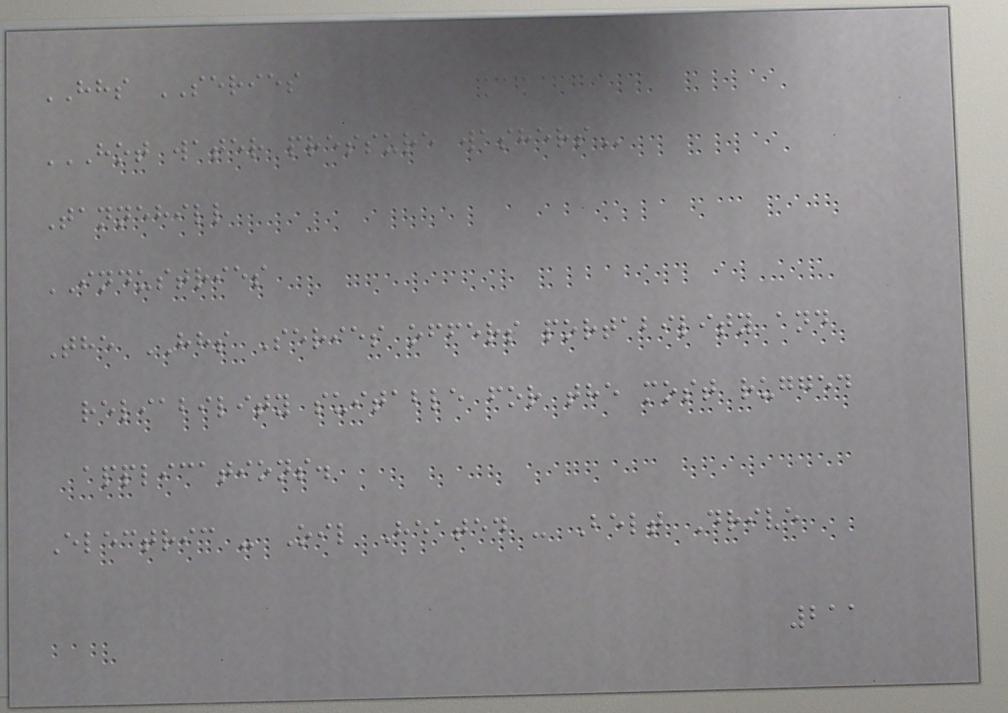HHS SERIES
HOT WATER PRESSURE WASHERS
Tannehill
INDUSTRIES
The HHS Series offers portability and
reliability suitable for the most rugged
applications.
Electric - Oil Heated - Belt Drive
211
